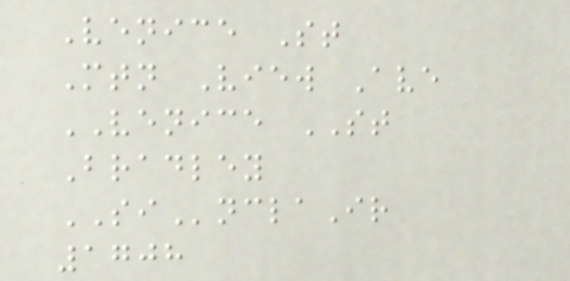Venice St
Mtn View Ave
VENICE ST
Bradley
SInclaIr
1708
